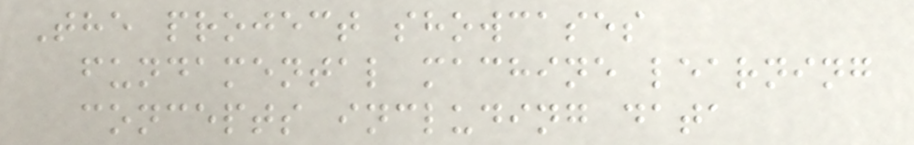The project showcases
fundamental machine learning
concepts including data
